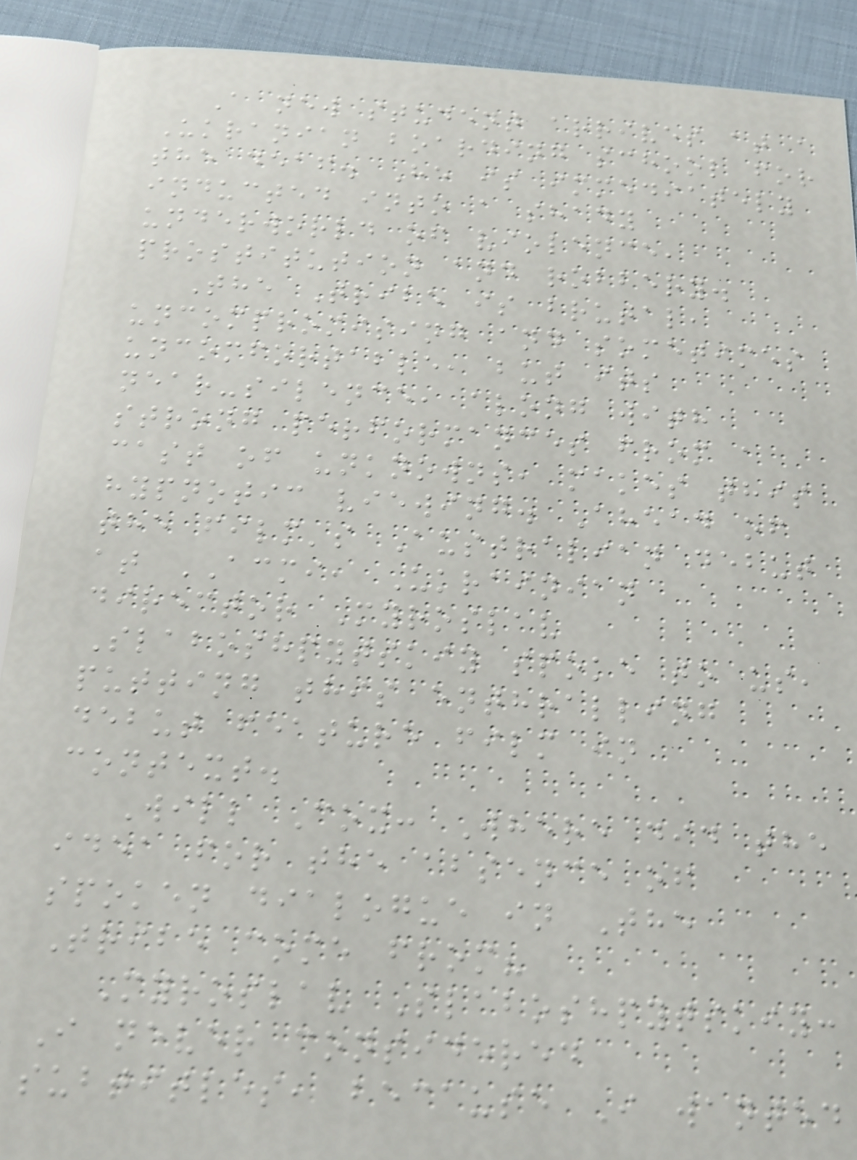A new student arrives at a
Ukranian boarding school for
the deaf. He is immediately
inducted into a shady
underworld of violence,
prostitution and robbery.
The Tribe is brutal,
uncompromising and sometimes
uncomfortable, but its
near-silence, along with
strong performances from a
cast of unknowns, makes this
hypnotic viewing. Ahead of
the film's Australian debut
at ACMI, Ukrainian
director Myroslav
Slaboshpytskiy spoke to us,
putting this enthralling
debut feature film in
context.
Will Cox: Where did the
idea for the absence of
spoken dialogue in The
Tribe come from?
Myroslav Slaboshpytskiy:
I never considered
subtitles, because I wanted
